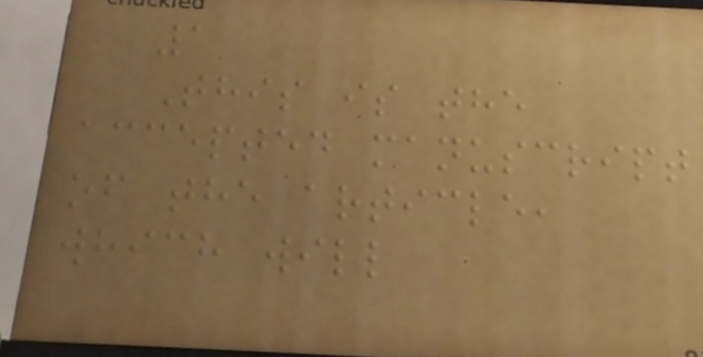1
This is the
accepted manuscript
of the article,
which will
